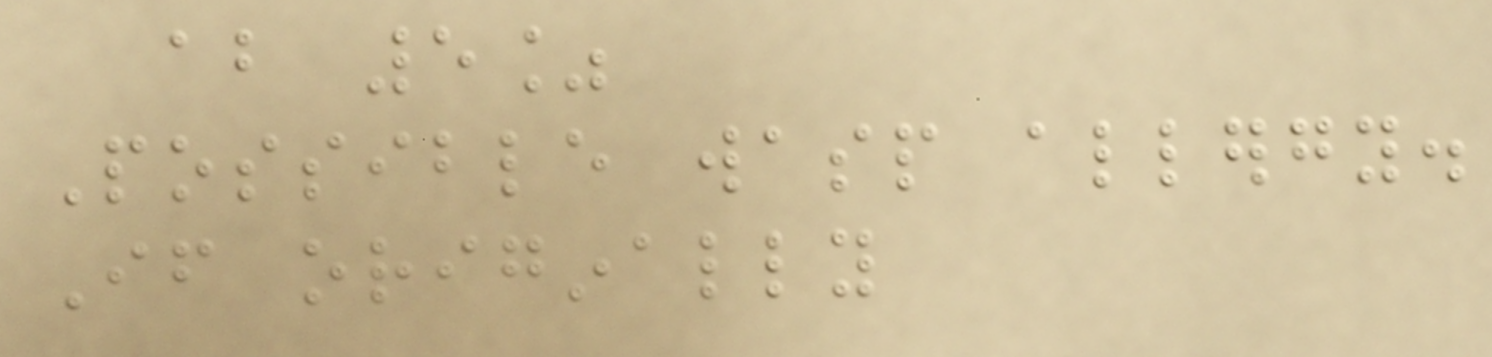about 5%
Possible wasp allergy.
If originally
